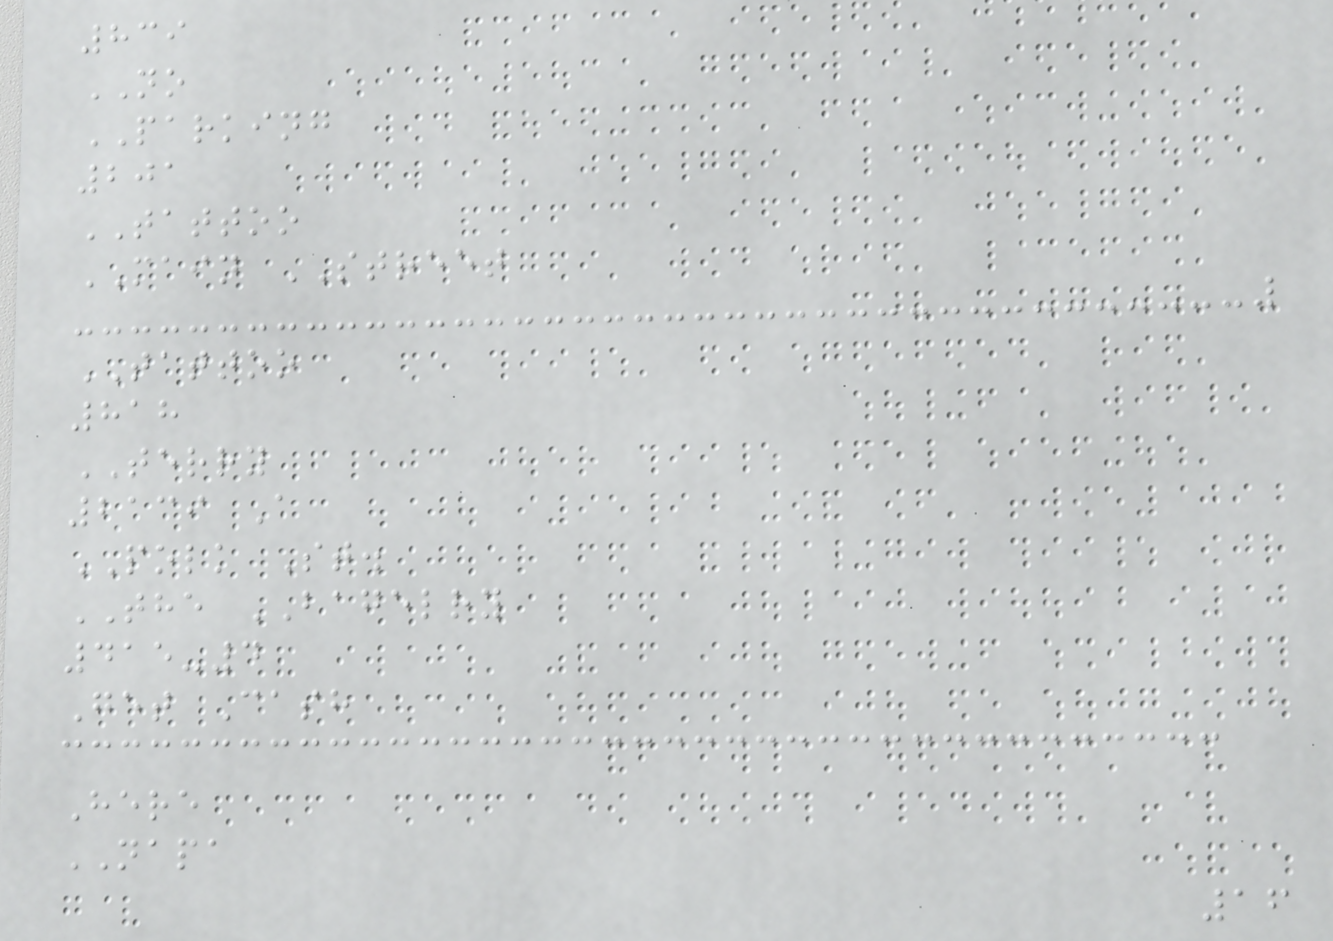839
NO
PARKING
201
TATTOO
MAIN STREET
TATTOO
818
TERRY
2139 A
POLK St.
THE BAGELRY
415-4
Get Cash
Here
NAPA
16
